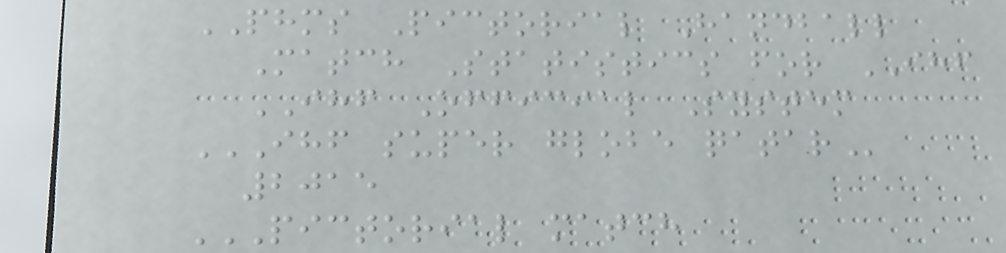PHMS Pictorial Handball
Match Statistics for IHF
IHF Official System
IHF SUPER GLOBE QATAR
2015
PICTORIAL MATCH
